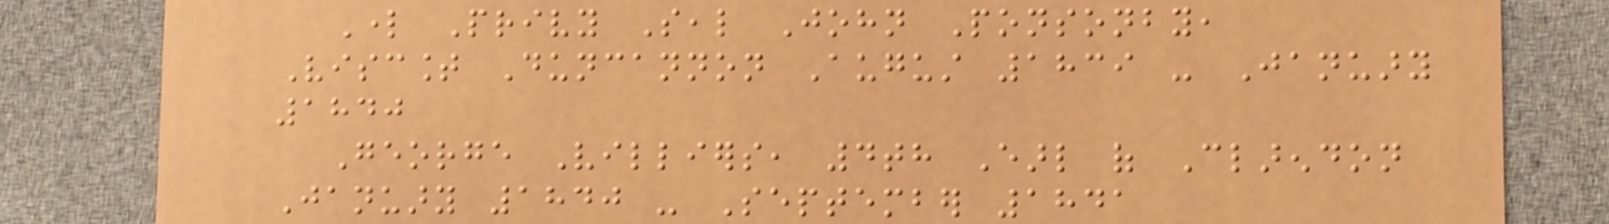Lord Privy Seal John Ponsonby,
Viscount Duncannon August 1839 - January
1840
George Villiers, 4th Earl of Clarendon
January 1840 - September 1841
